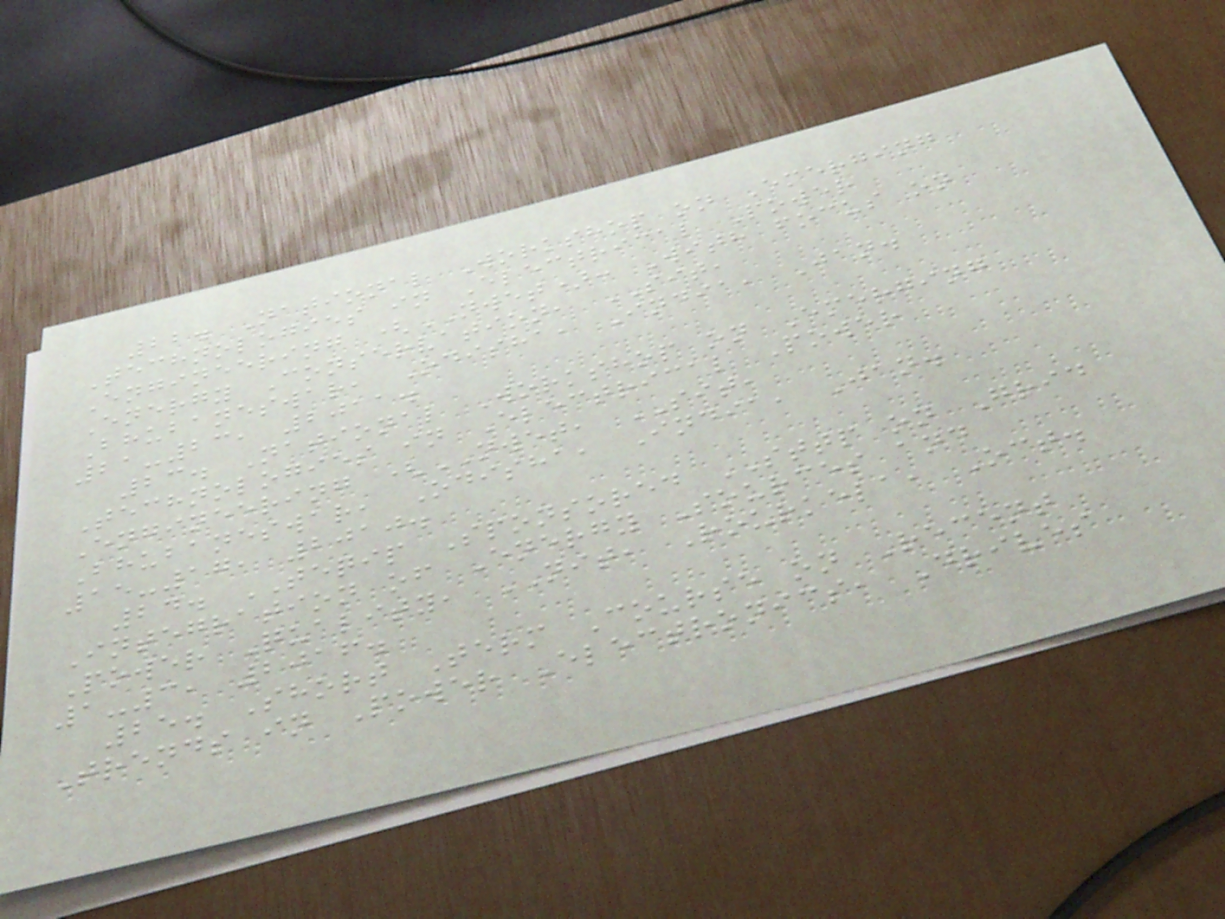22. National Workshop on Emerging
Technologies in Electrical Power
Engineering (NWET): With focus on
Energy Conservation, SIT,
Bhubaneswar, Odisha, India, Jan.
21-23, 2011.
23. National Workshop on Emerging
Technologies in Electrical Power
Engineering (NWET, SIT,
Bhubaneswar, Odisha, India, Jan.
15-17, 2010.
24. TEQIP Sponsored STTP on Grid
Integration of Energy Sources and
Power Quality, NIT, Rourkela, Oct.
1-3, 2016.
25. Short Term Course on Recent
Trends in Power Electronics, Drives
